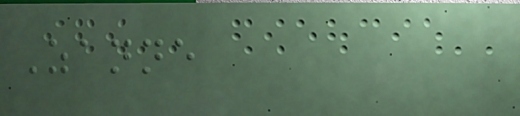Zanne
